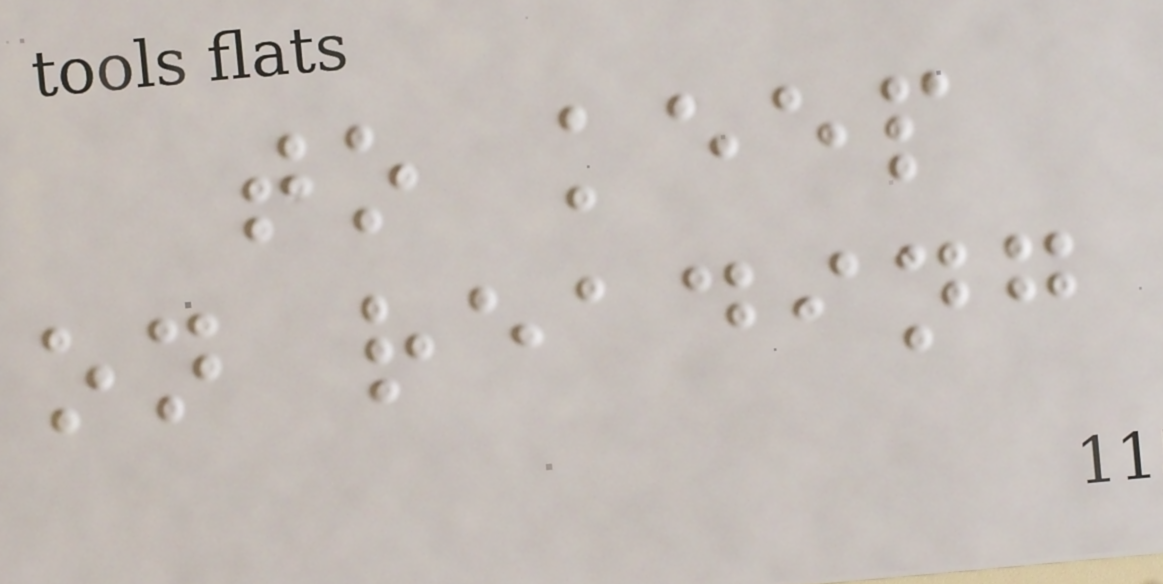to keep
on reading
